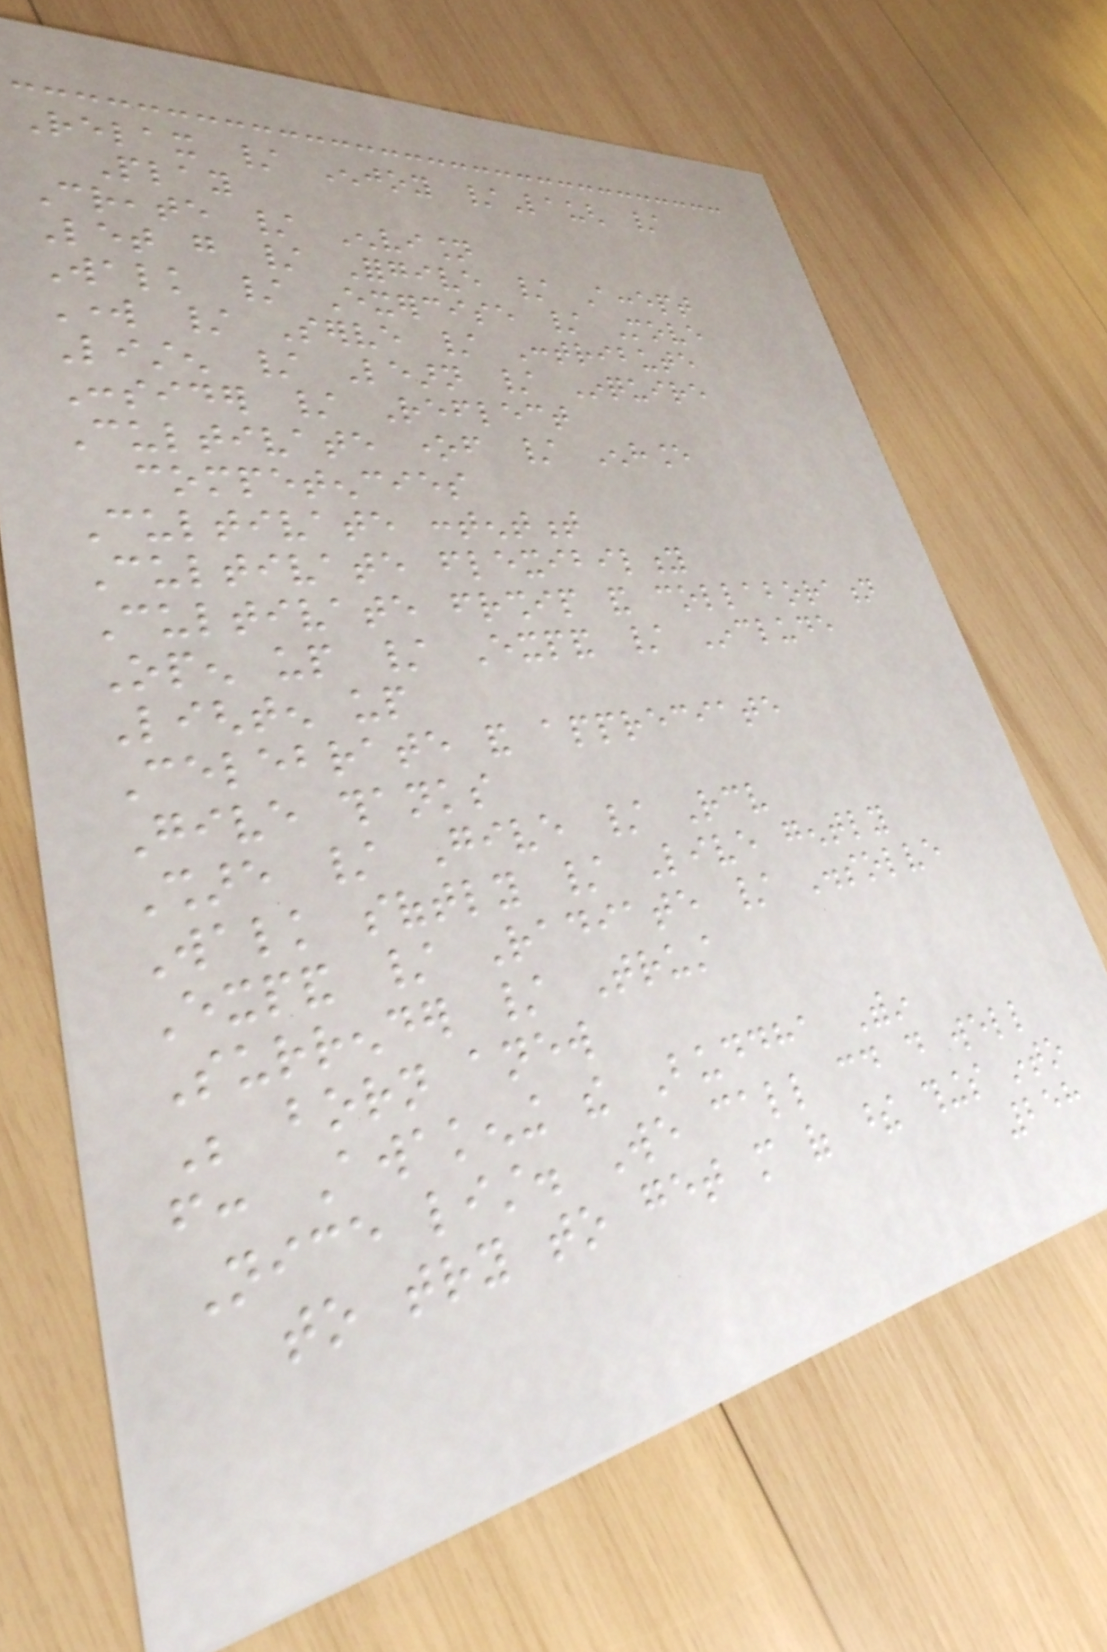Relax / Enjoy /Laugh /
Play
Create / Envision
Let go / Forgive / Accept
Walk / Exercise / Move
Work / Serve / Contribute
Listen / Learn / Inquire
Consider / Reflect
Cultivate oneself / Enhance
competencies
Cultivate contentment
Cultivate flexibility
Cultivate friendship and collaboration
Open up / Expand / Include
Lighten up
Celebrate and appreciate
Give thanks
Share / Give / Receive
Walk softly / Live gently
Expand / Radiate / Dissolve
Surrender / Trust
Be born anew
from: Awakening the Buddha Within
Nice list. We call could do well
to try to get more of these things into
258
